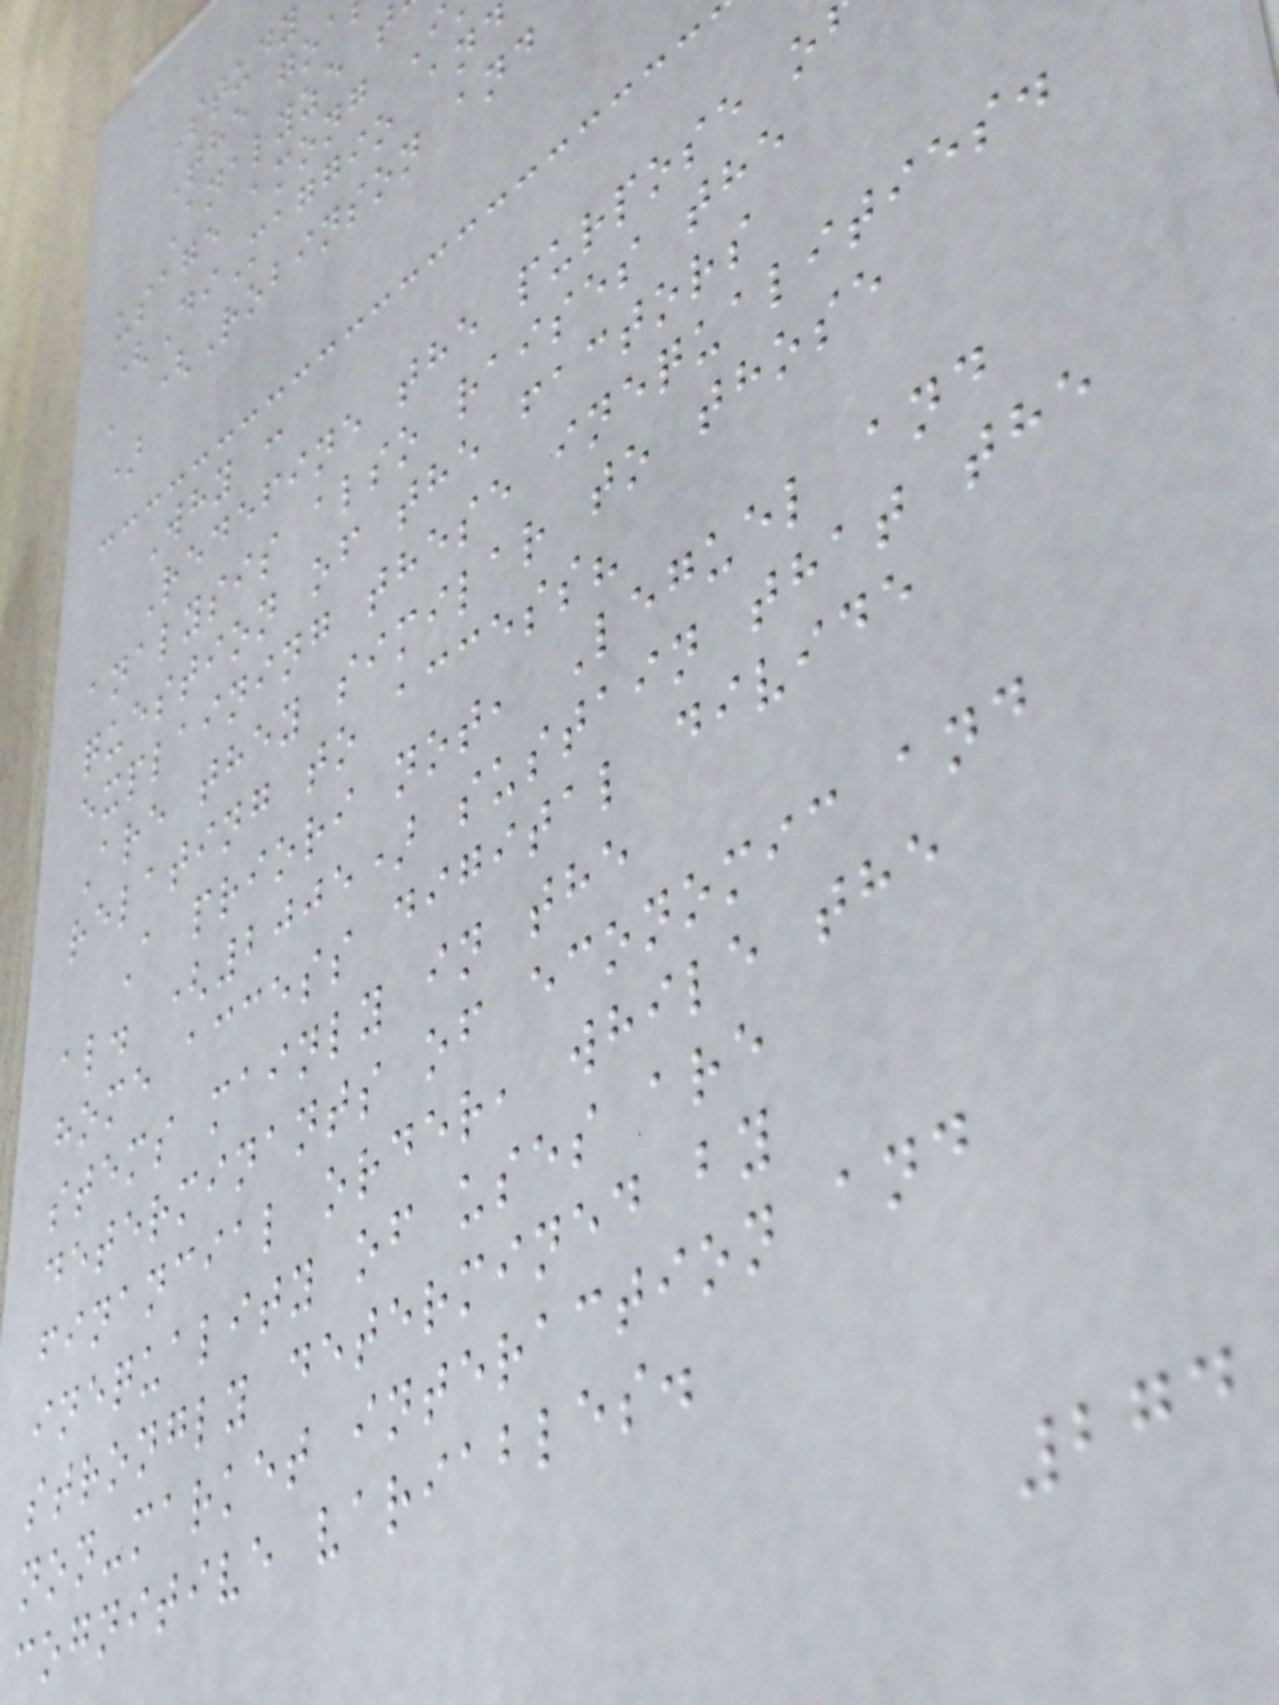Study
The goa
Analyze t
usage among I
(DiMaggio and
, (Robinson and
)
Why :
Redefine the purpose o
analysis also raises the
question of the factors
explaining these inequalities.
Are they similar to those
relating to access?
A priori not, Leguel and
al. (2005) sustain that the
home access digital divide
stems mainly in the
determinants of economic and
financial order, while the
inequality of uses are
strongly determined by
non-market interaction and
cognitive variables.
274
